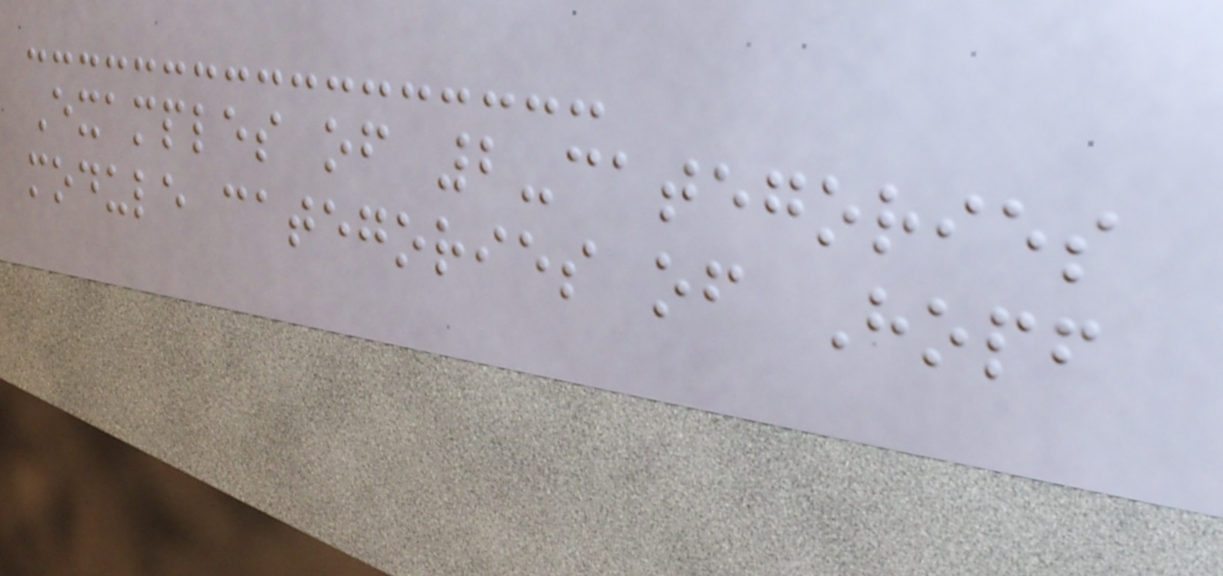Examples of 2-categories
module categories of Hopf
